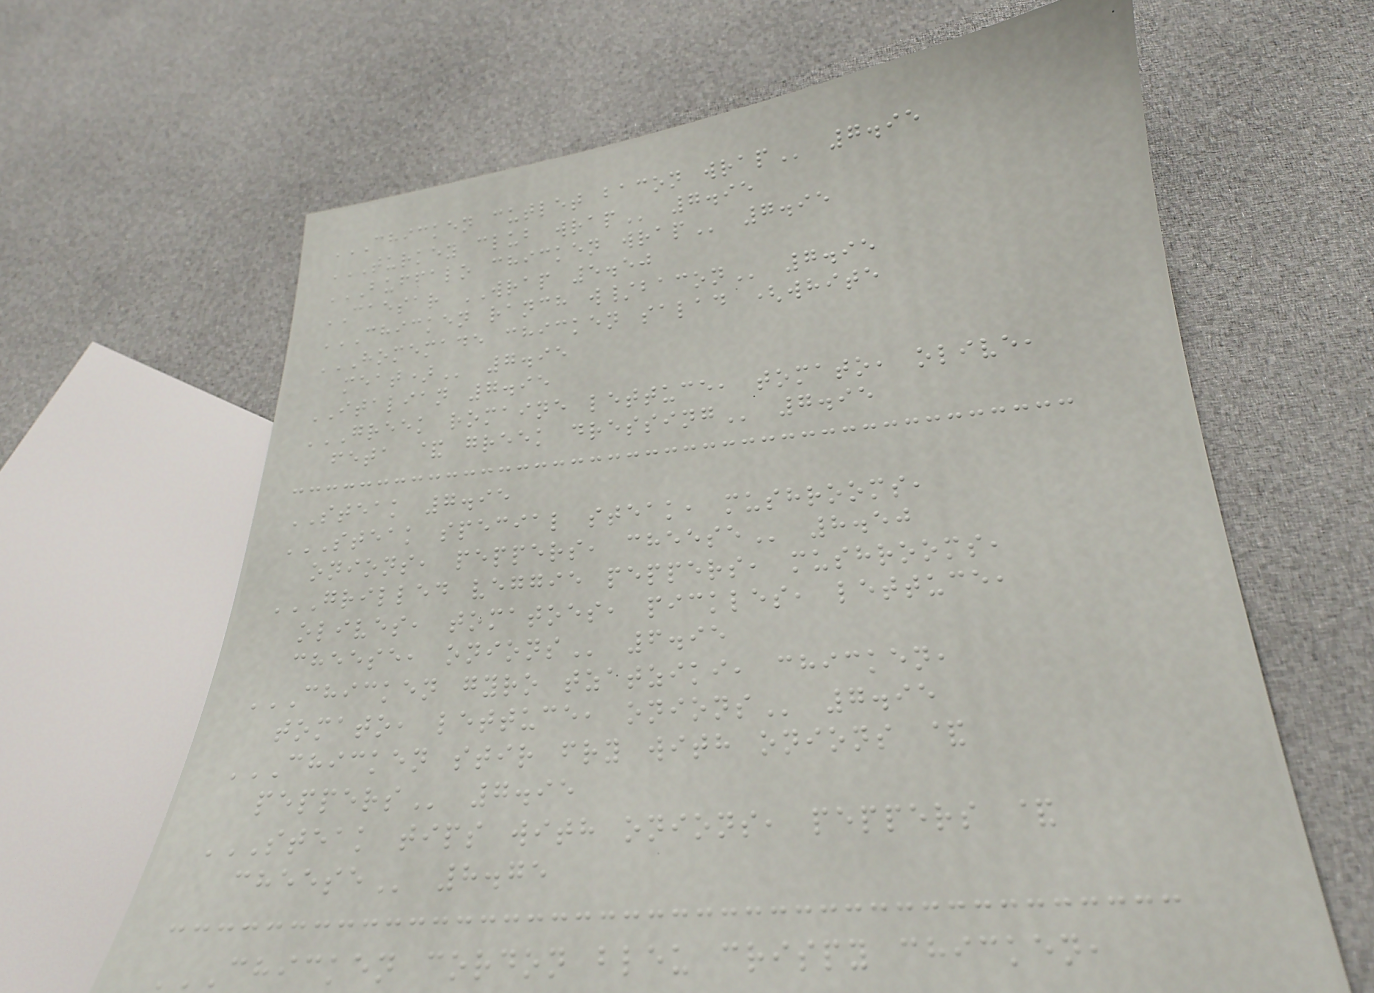CHICKEN CUTLET BACON WRAP 7.95
TURKEY CLUB WRAP 7.95
BUFFALO CHICKEN WRAP 7.95
CAESAR WRAP 5.50
CHICKEN RANCH W/BACON 7.95
HOMEMADE CHICKEN SALAD (WHITE
MEAT) 7.95
ITALIAN 7.95
GREEK ROMAINE LETTUCE, TOMATO, OLIVE,
FETA & GREEK DRESSING 7.95
STEAK 7.95
STEAK SPECIAL STEAK, MUSHROOMS,
ONIONS, PEPPERS, CHEESE 8.50
GRILLED VEGGIE PEPPERS, MUSHROOMS,
OLIVES, TOMATOES, PICKLES, LETTUCE,
CHEESE, ONIONS 6.95
CHICKEN GYRO TZATZIKI, CHICKEN,
TOMATO, LETTUCE, ONIONS 7.95
CHICKEN STIR FRY WITH ONIONS &
PEPPERS 7.95
STEAK TIPS WITH ONIONS, PEPPERS &
CHEESE 8.75
CHICKEN CORDON BLEU CRISPY CHICKEN,
